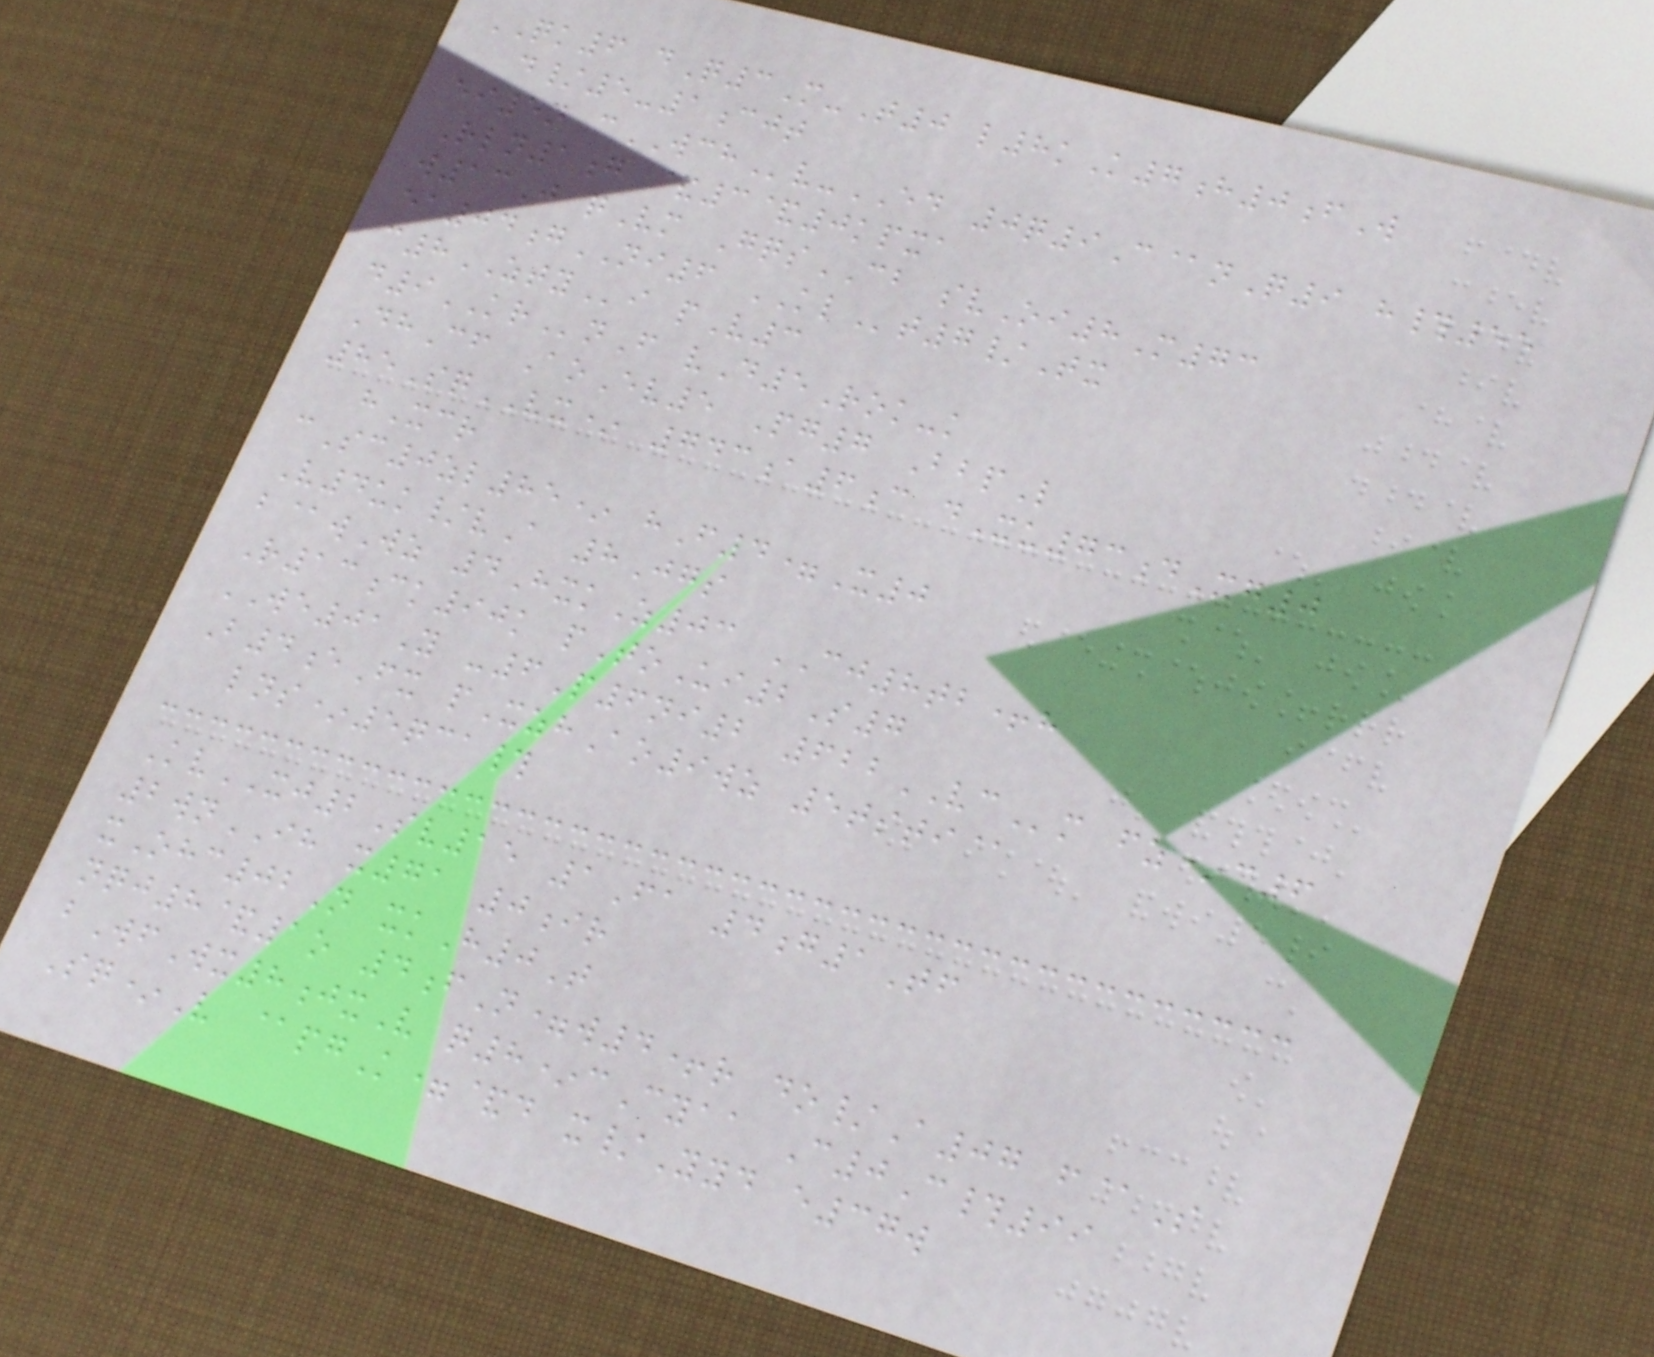QK6 dQ3M-T0 l8kK7h0fW
d/5-1cjt
ei5n cWCHv-ED 0q9C@nQ9 h#55
Rln1g &3&0kpxa
w13J qVm GqsCB svOi8M73
ea04gNI6 KLt7/Tx
c8ZTYi pV3
d9KRnF vD5Rok-k
DhCf AoEv5 Pg7 BbpL
85SqVX* 743a6c dXu73dXg0
hXcr
cSc0zl85* hF4=X0
V4uk/vA 8Jgs
b@wWz 4HxkZ03 CJ8tb+h
R13ck90k pToUi2S7
WE01Y -6P6ni2 622VCm fz*c6
B4eFx pXzhAo9wz 5tsti@
lns*5qca#
KvXJ2Sv15 1Fa 4g1Tf
2wnIH x71 0ir
xOhc02N xkH0T
nqj8&1o 4fN=w4+r do/A07 f@S
bWfWx8jxV q8*cCyaa C0C#99
Sq*V @pgK=&d x/Yyd e37w
